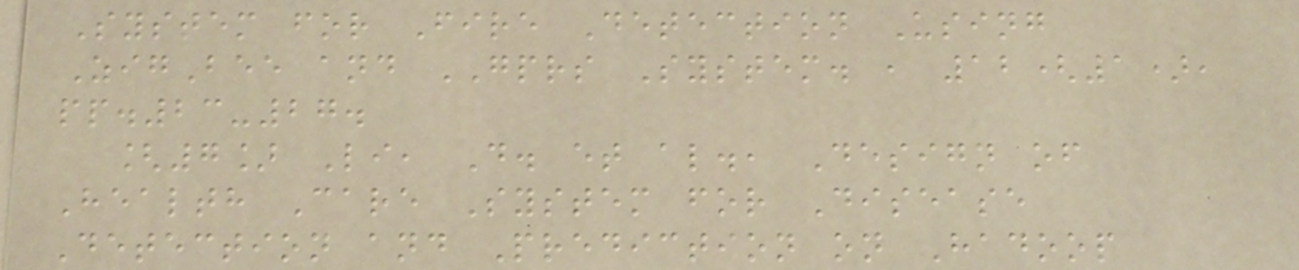System for Fire Detection Using
ZigBee and GPRS System. , 12(1),
pp.23-27.
[7] Li, D. et al., Design of
Health Care System for Disease
Detection and Prediction on Hadoop
